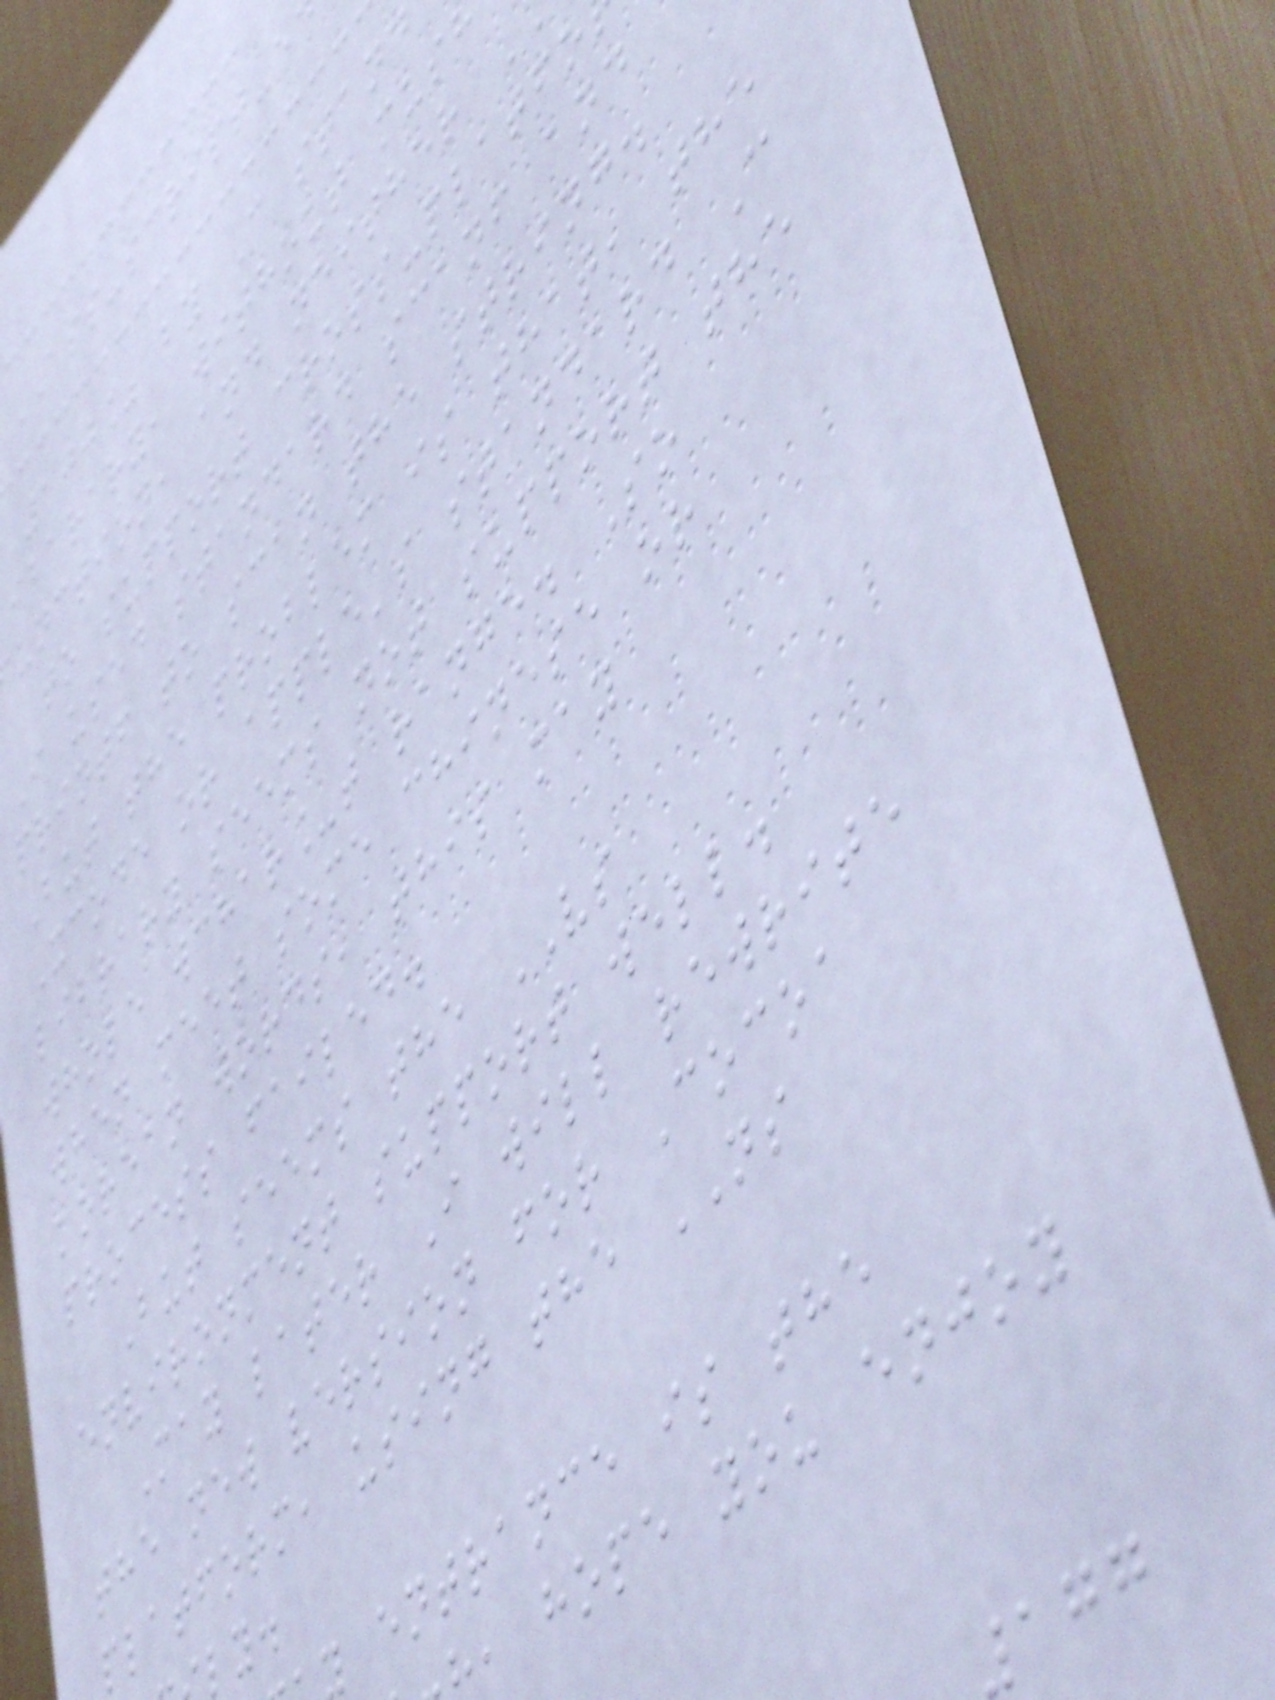ASS-script-e
100% by C stand
ibarary, without mus
unction, and neither
to support cross-platfo
I used standard scanf and
printf to scan the string.
But the problem is that, the
Xcode or apple's standard C
library seems not support the
whole wchar_t range. So
when meet some chinese or
korean words, this may
process failed.
But seems the VS
environment support well.
May later I will rewrite
the new version for Cocoa
platform, using the NS
entrance is the
, hope you enjoy
177
